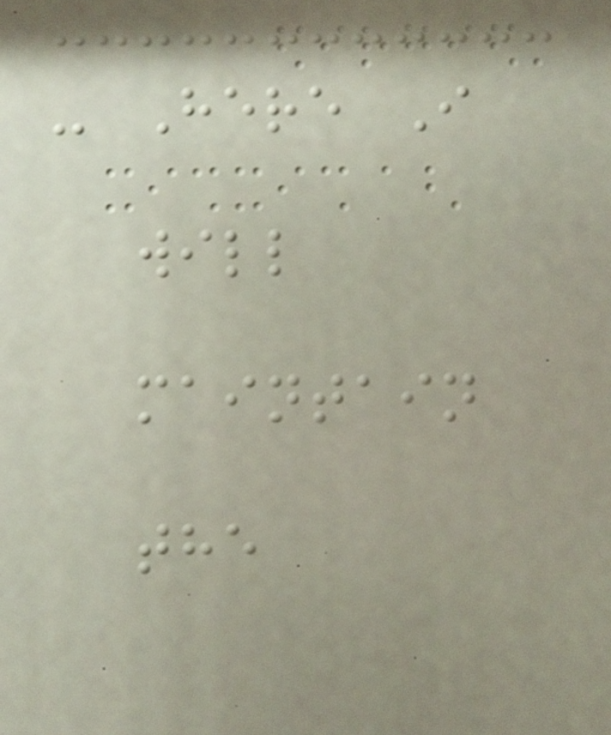- Here I
will
maintain
the
